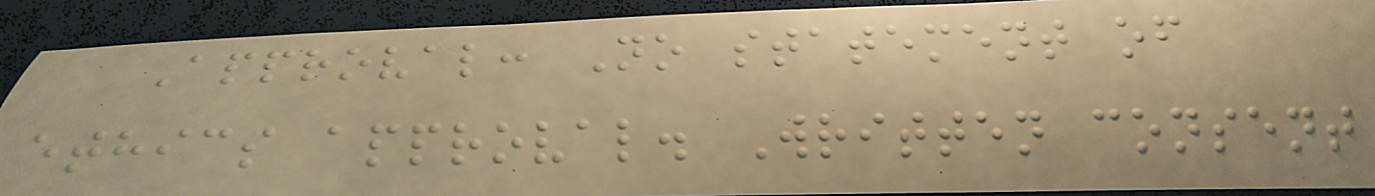Approval: No statement of
ethics approval. Written consent
